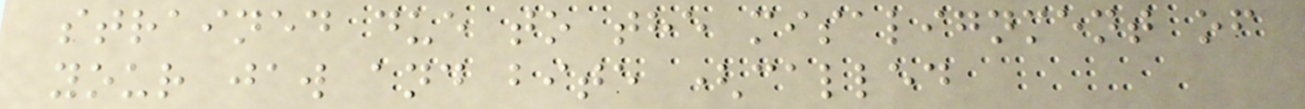strained due to the misalignment of
your jaw and bite (called
